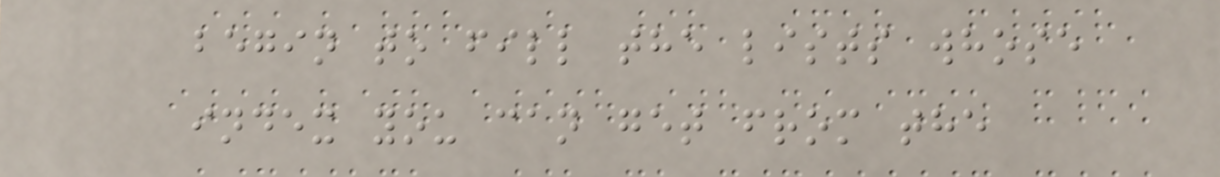begin to fill the lists whose
index you can get from the
